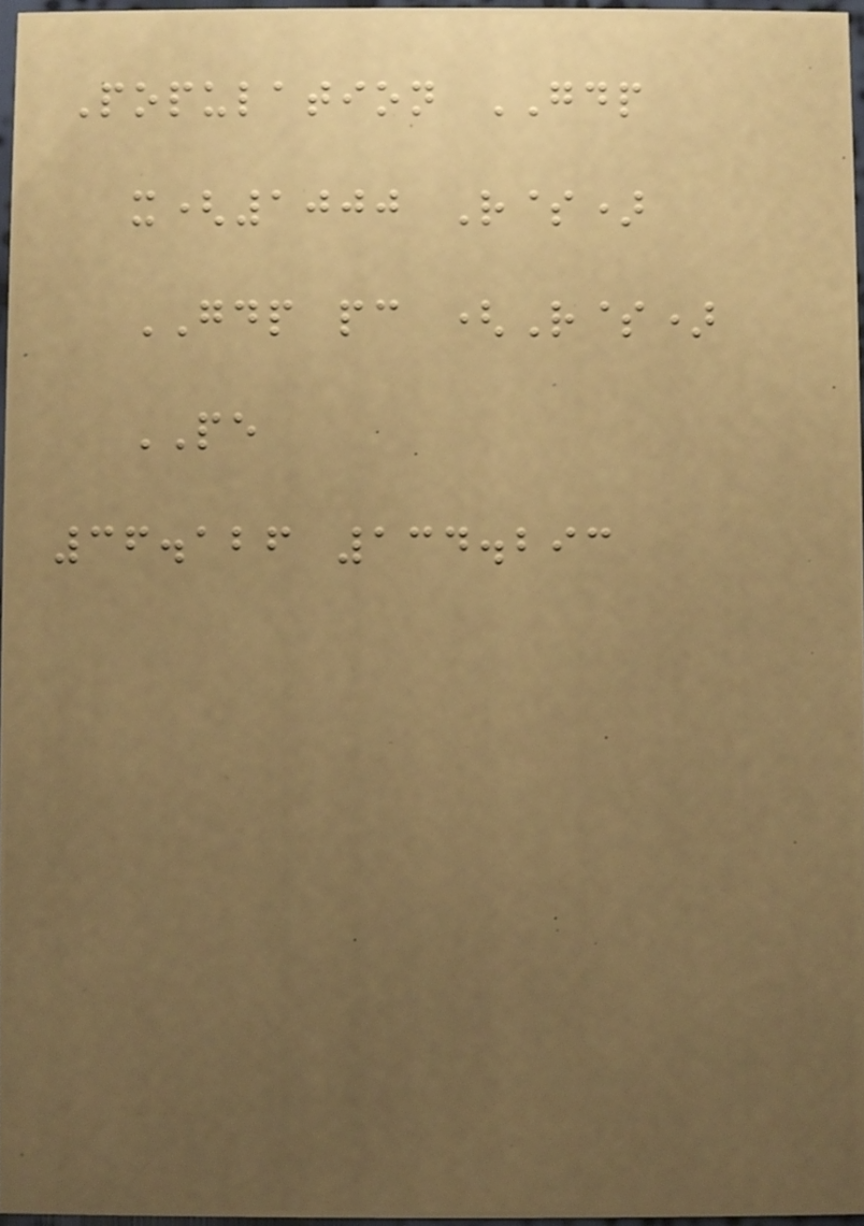Population GDP
x(1000 R$)
GDP pc (R$)
PE
36.126 134.293
